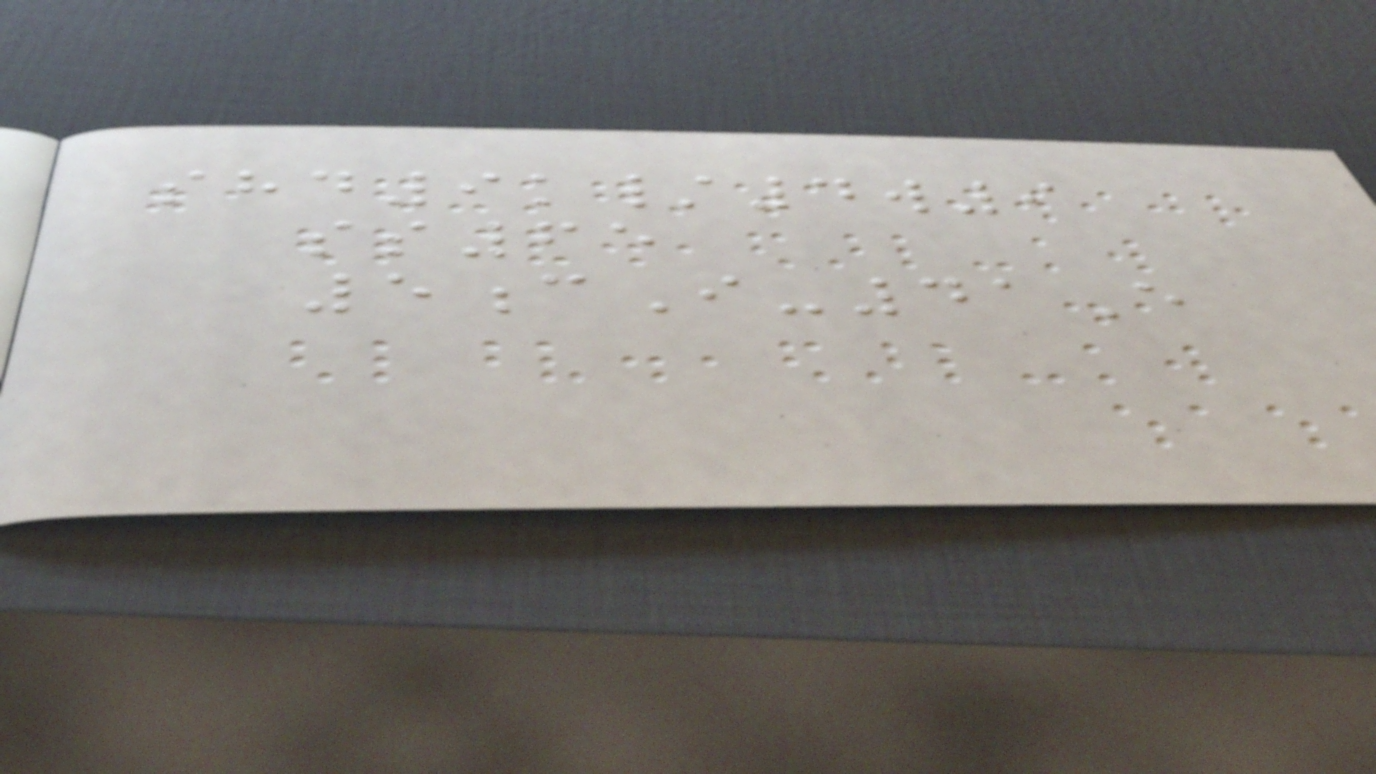shd9k/4w9
ss65
5cI-41E
